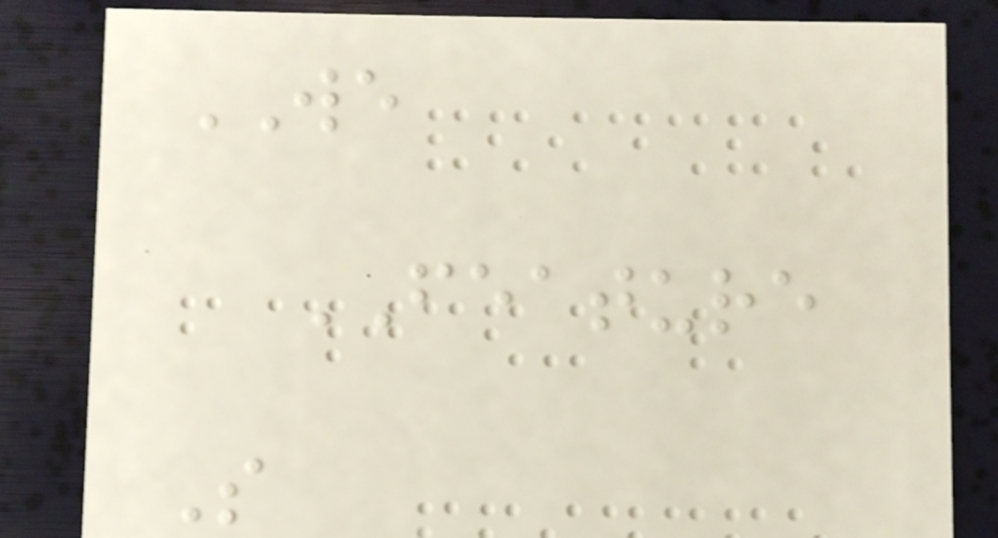WE
FEATURE
S
